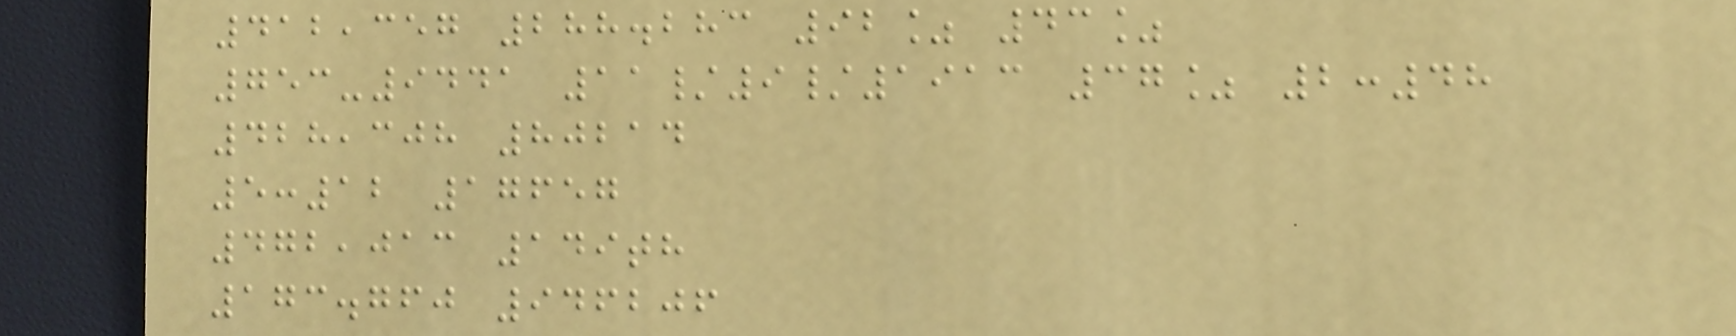412,357 288.283 92% 43%
753-9441 11/9/1913 37% 2:48
428,308 80214
5:12 17657
472,013 149th
173.760 946206
